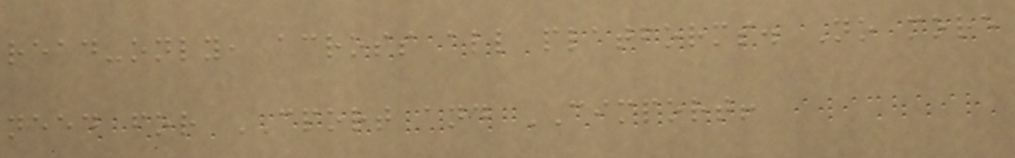read-only, across all platforms. No more
need for CPORT and CIMPORT!
